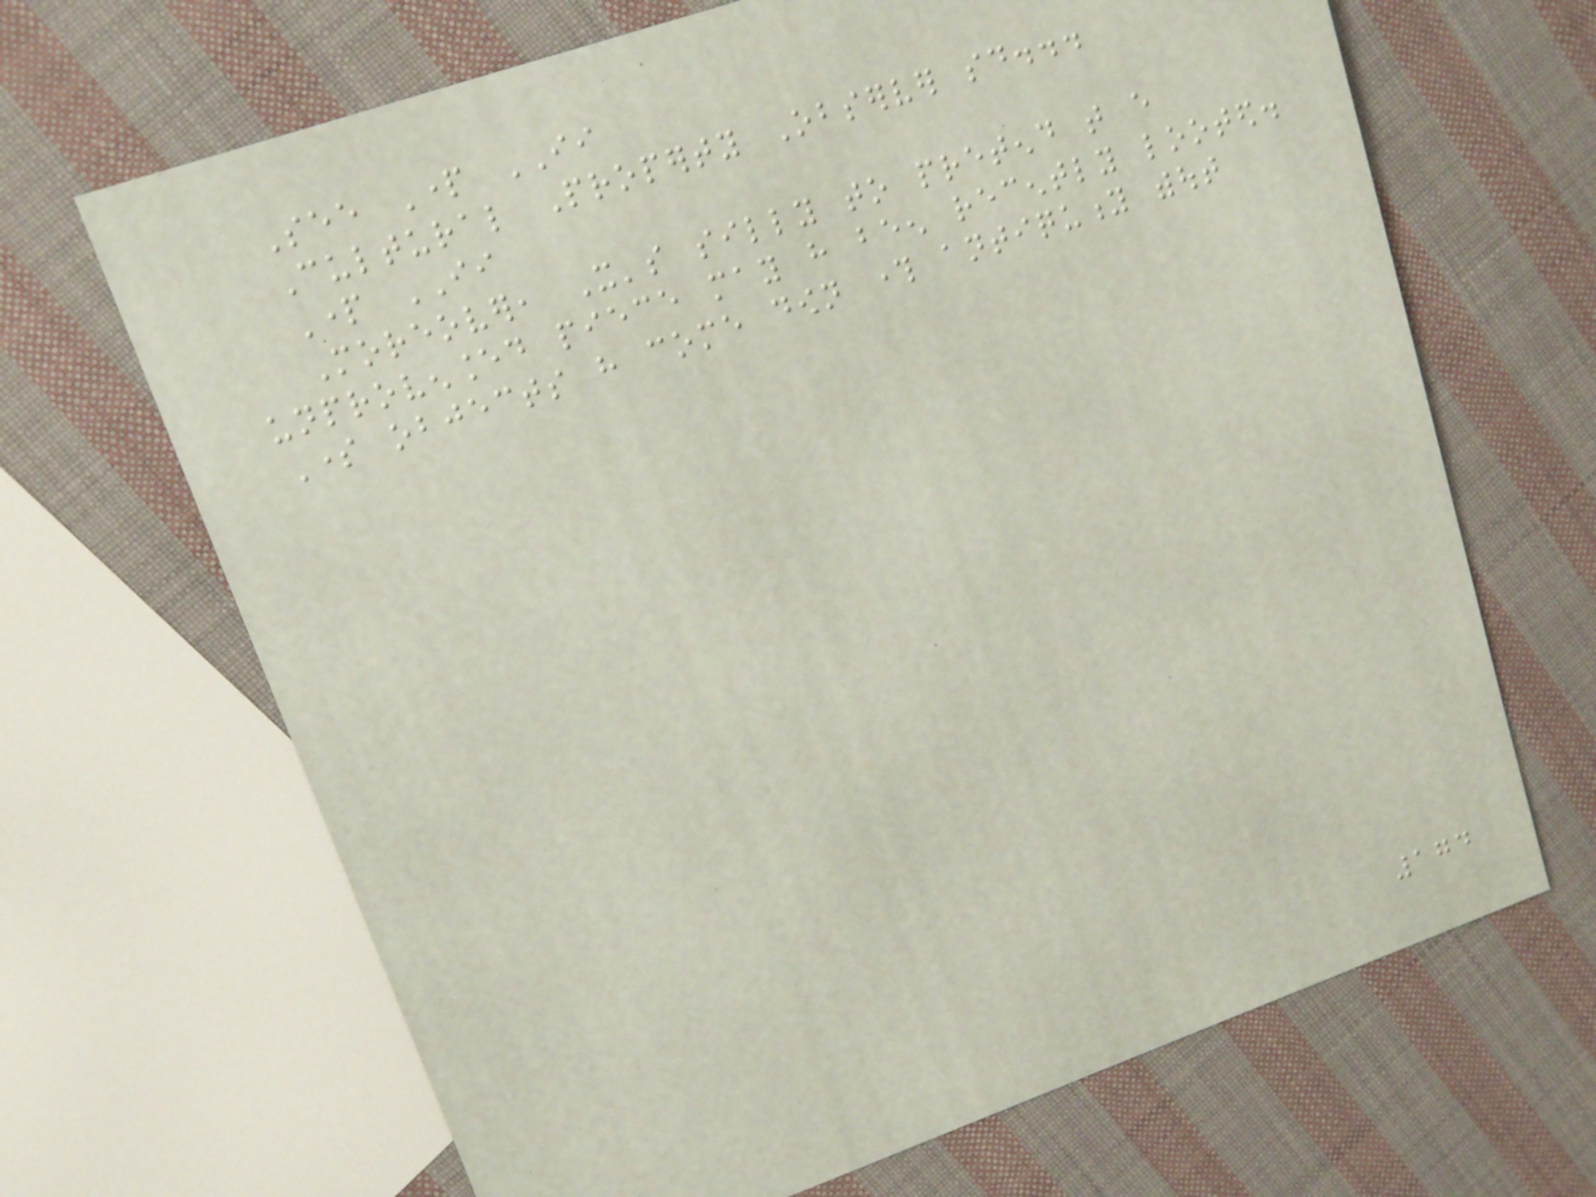See Part II
Cultural Property Observer said...
Part II
Moreover, It's silly to pretend that every
unprovenanced piece may have been recently looted.
Some objects have come down through antiquity without
174
